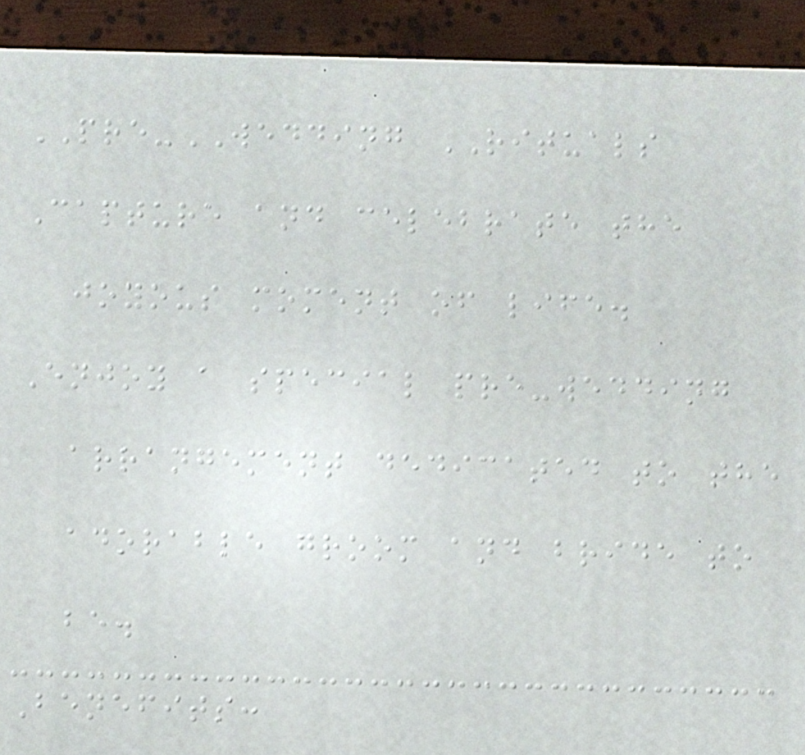PRE-WEDDING RITUALS
Capture and celebrate the
joyous moment of life.
Enjoy a special pre-wedding
arrangement dedicated to the
adorable groom and bride to
be.
Benefits:
